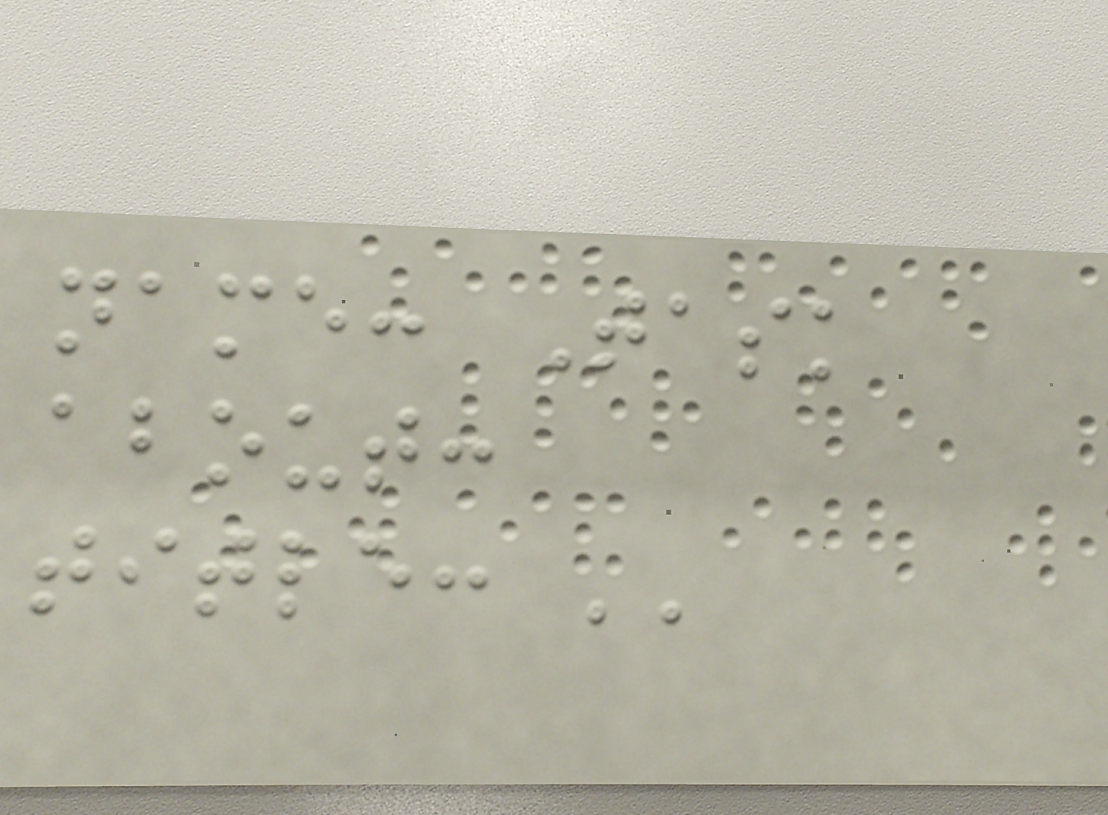name: Task
about:
title: ''
